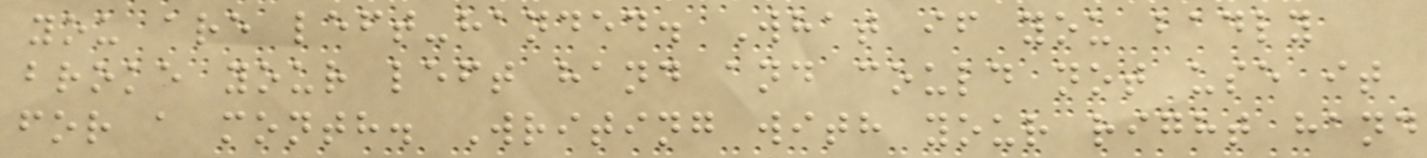you are left-handed. What if you badly
broke your left hand and could not use it
for a month. Writing with your right hand
